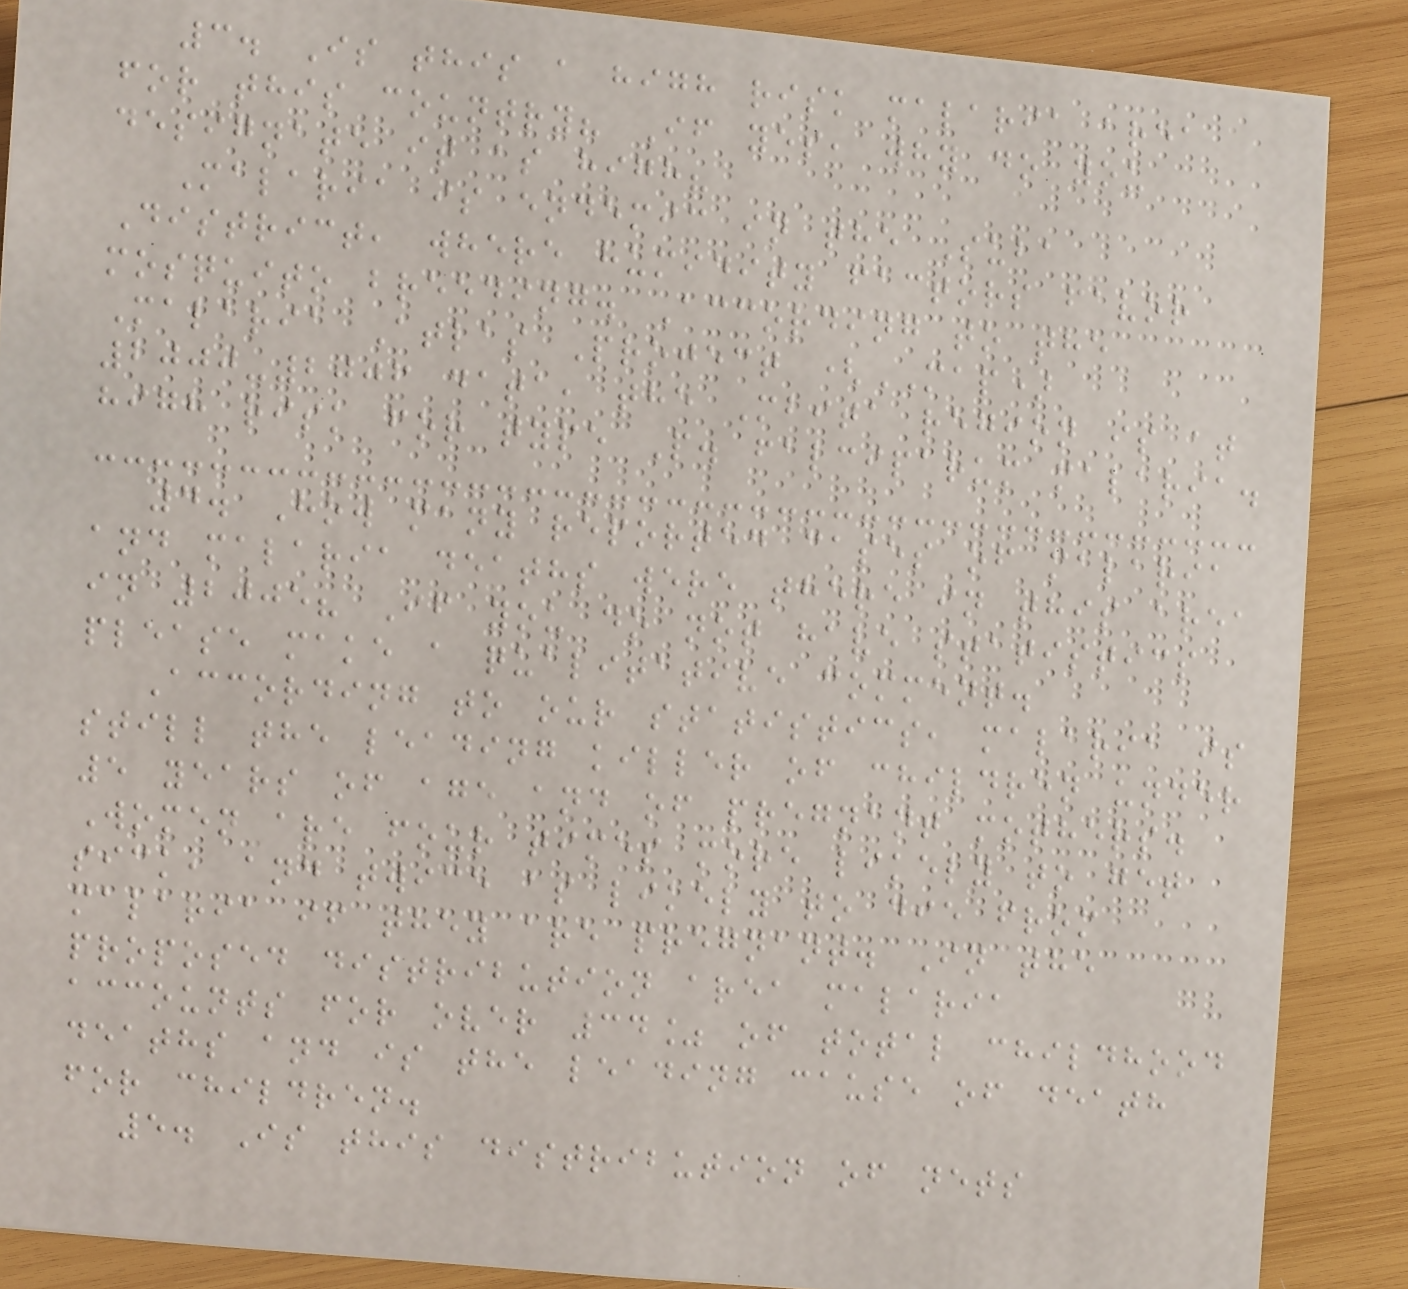3. Is this a high risk malaria area
for this country? If yes, why do you
designate it as high?
Malaria is endemic in the Suba
District, where humidity factors favor
mosquito breeding. According to the
Malaria Atlas Project (MAP)
2000-2006 data, the Mbita region is at
high risk for type P. falciparum malaria.
4. How many reported cases of malaria
and malaria deaths were there in this area
in 2005? If you do not have statistics
please make a qualitative comment.
According to our statistics, malaria is
still the leading killer of children under
5 years of age and of pregnant mothers.
Women are four times more likely to get
sick, and twice as likely to die from
malaria if they are pregnant. In the
proposed distribution area malaria
accounts for over 34% of total childhood
deaths and is the leading cause of death
for children.
5. Is this distribution of nets
